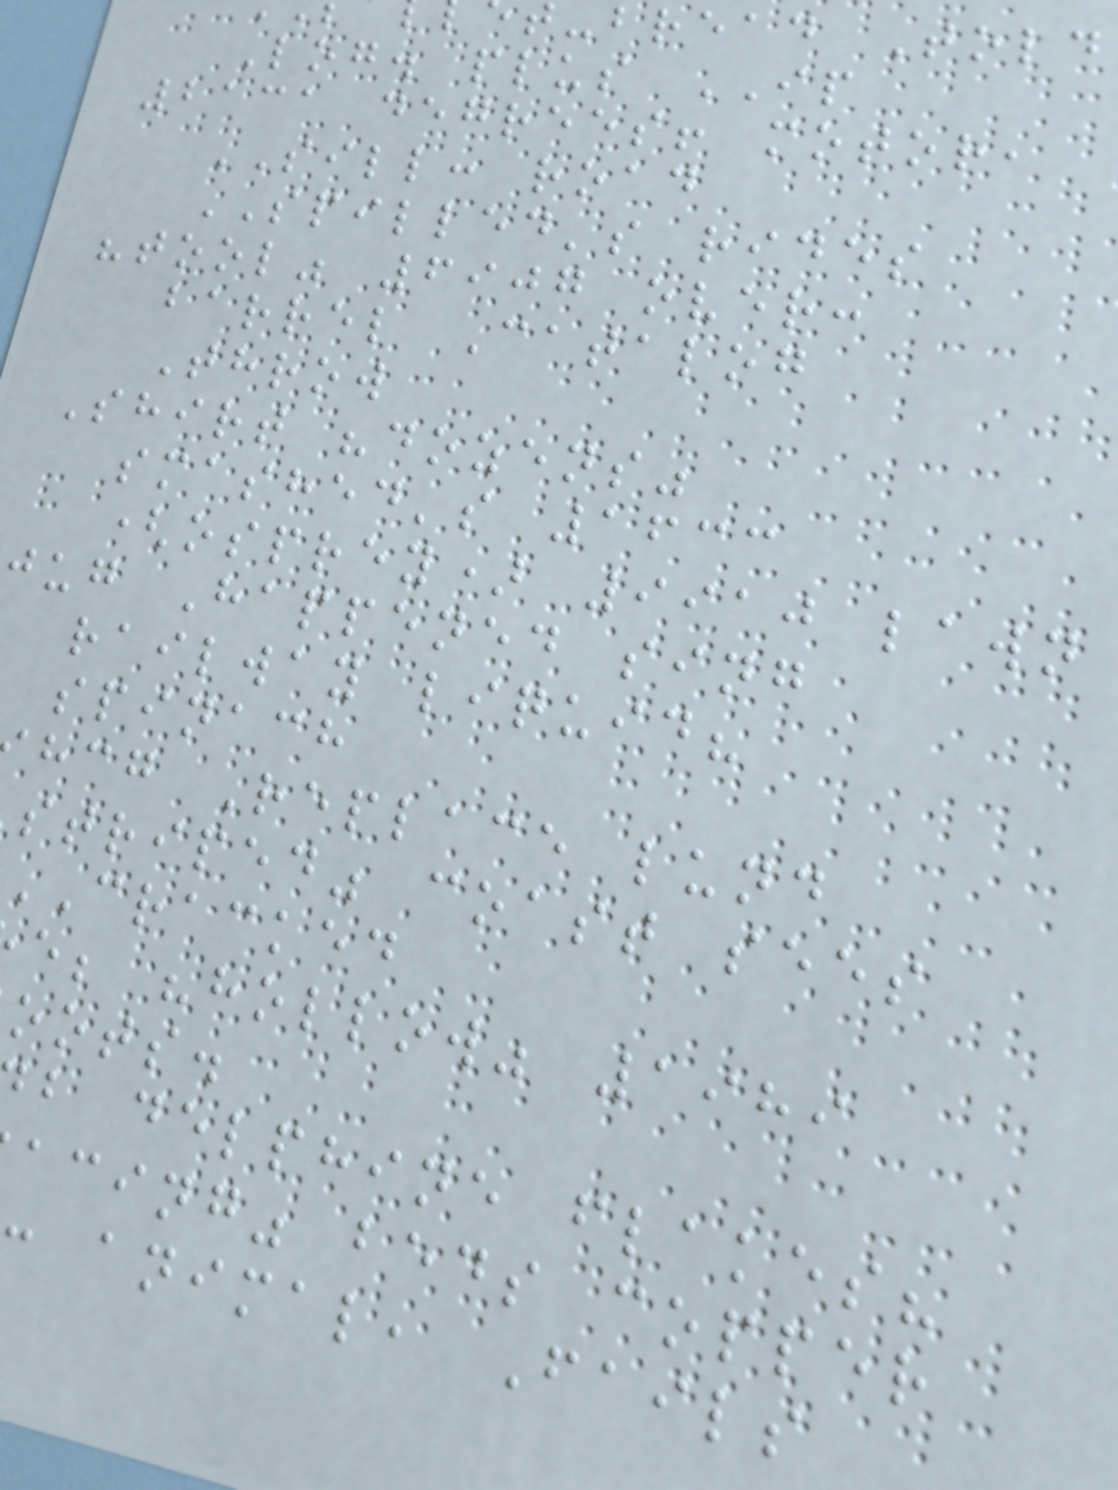-bread Told
Log. plus IP
2131 degrees! motor,
SILL: road
SPILLED's rides
"tool" 6907 over:
barrel Catalog
Throw
Shirt "dozens"
smashed's 1633
(osprey) 9910 lawn
jug Happened sing
railway liquid?
spinach
hcg Replace lund
striped" coast sees
CRACKED
e; "hollow" 1989
oots.
b delphine flakes?
acing" beds copper
animal, Fails
